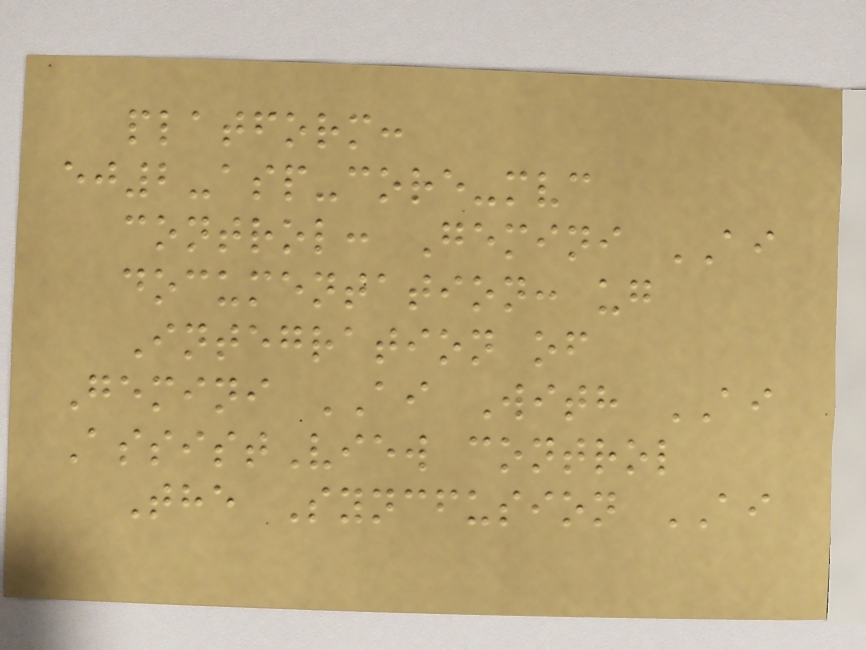platform:
ej2-asp-core-mvc
control: Gemini AI
documentation: ug
Integration of
Gemini AI With AI
AssistView control
The Syncfusion AI
